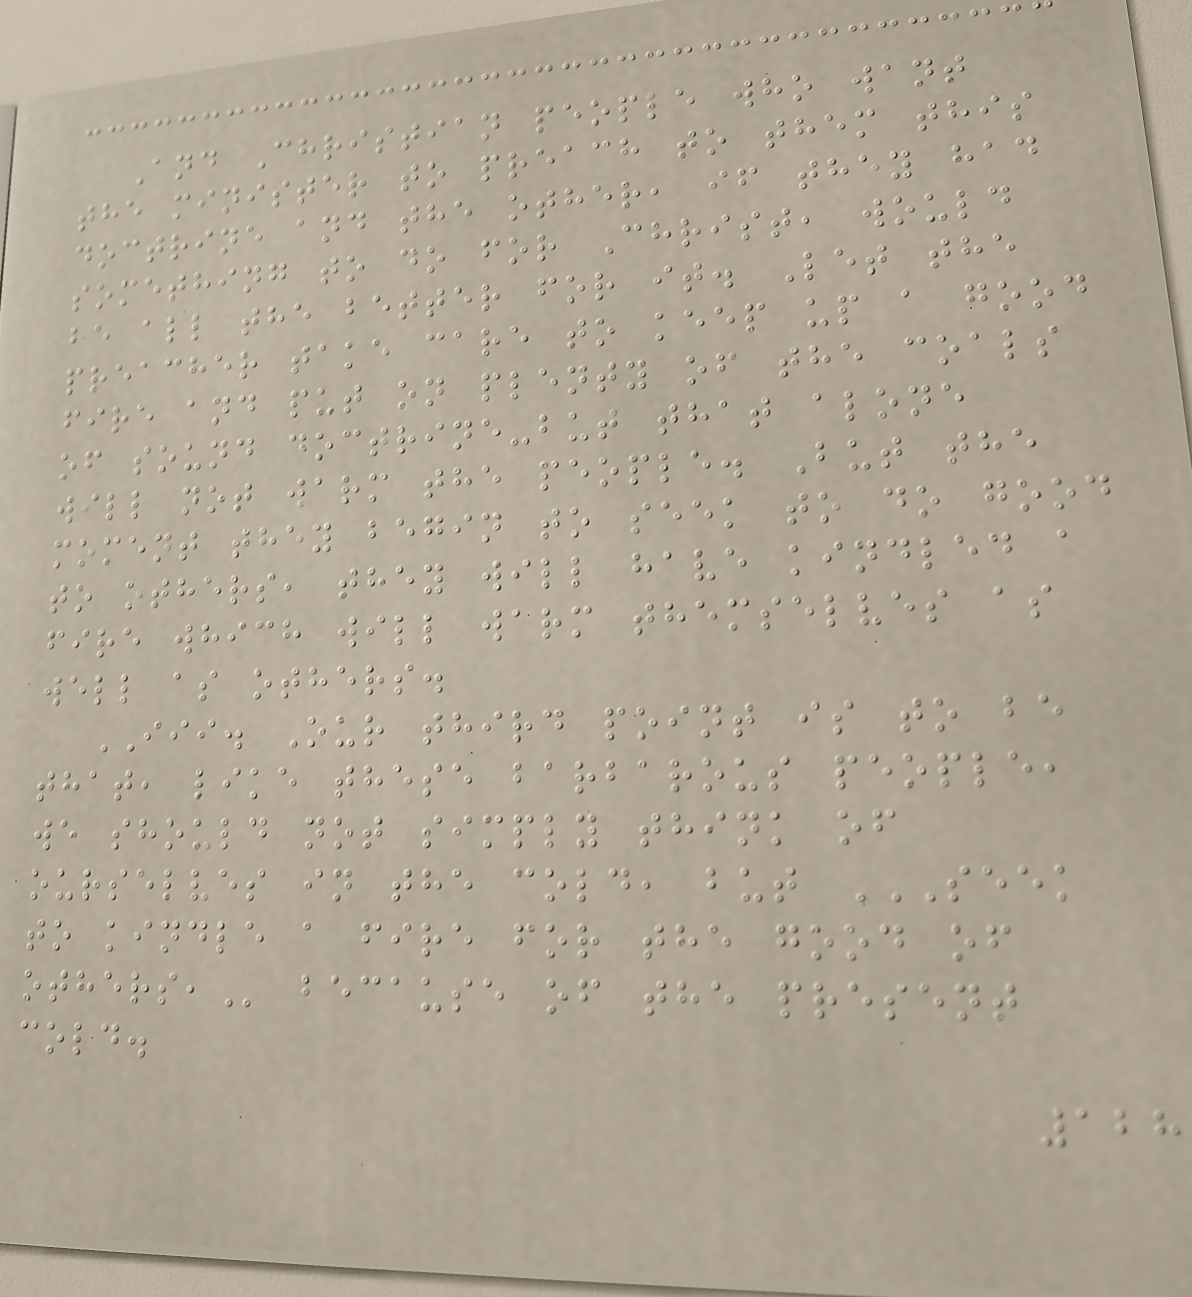And Christian people who want
the minister to preach to them this
doctrine and the other, if they had
something to do for Christ, would
be all the better for it. Let the
preacher take care to keep up a good
fire and put on plenty of the coals
of sound doctrine-but that alone
will not warm the people. But the
moment they begin to seek to do good
to others, they will have kindled a
fire which will warm themselves as
well as others.
III. Our third point is to be
that, like these barbarous people,
we should not simply think of
ourselves in the cold, but SEEK
TO KINDLE A FIRE FOR THE GOOD OF
OTHERS, because of the present
cold.
128
